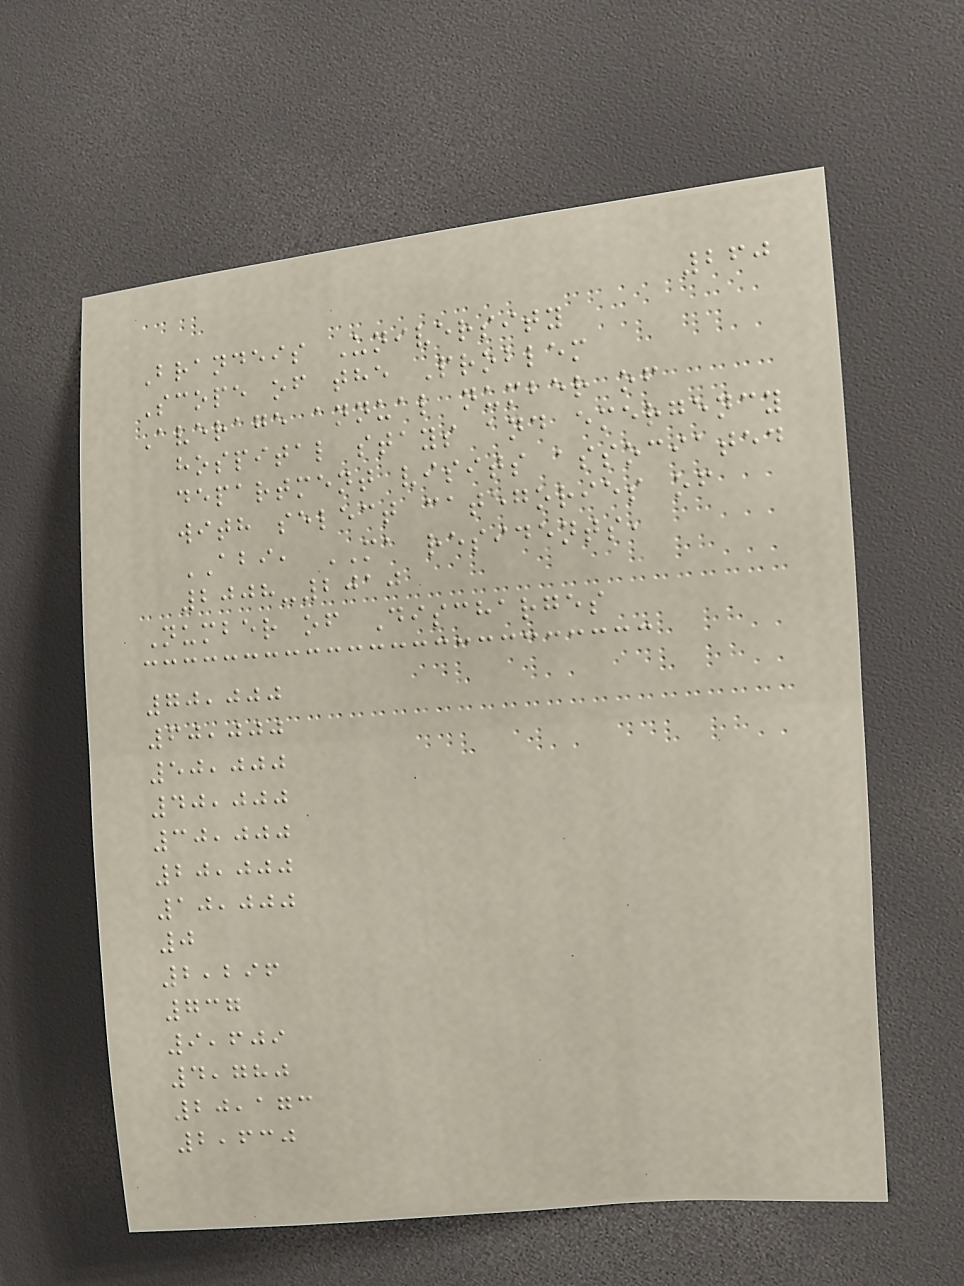260
Brandeis University
Scope of the Problem
Average annual number of
hospital stays and emergency
department visits associated
with select categories of
ABI, MA residents,
2008-2010
Number of Discharges
70,000
60,000
50,000
40,000
30,000
20,000
10,000
0
2,296
737
9,609
4,780
20,173
2,630
